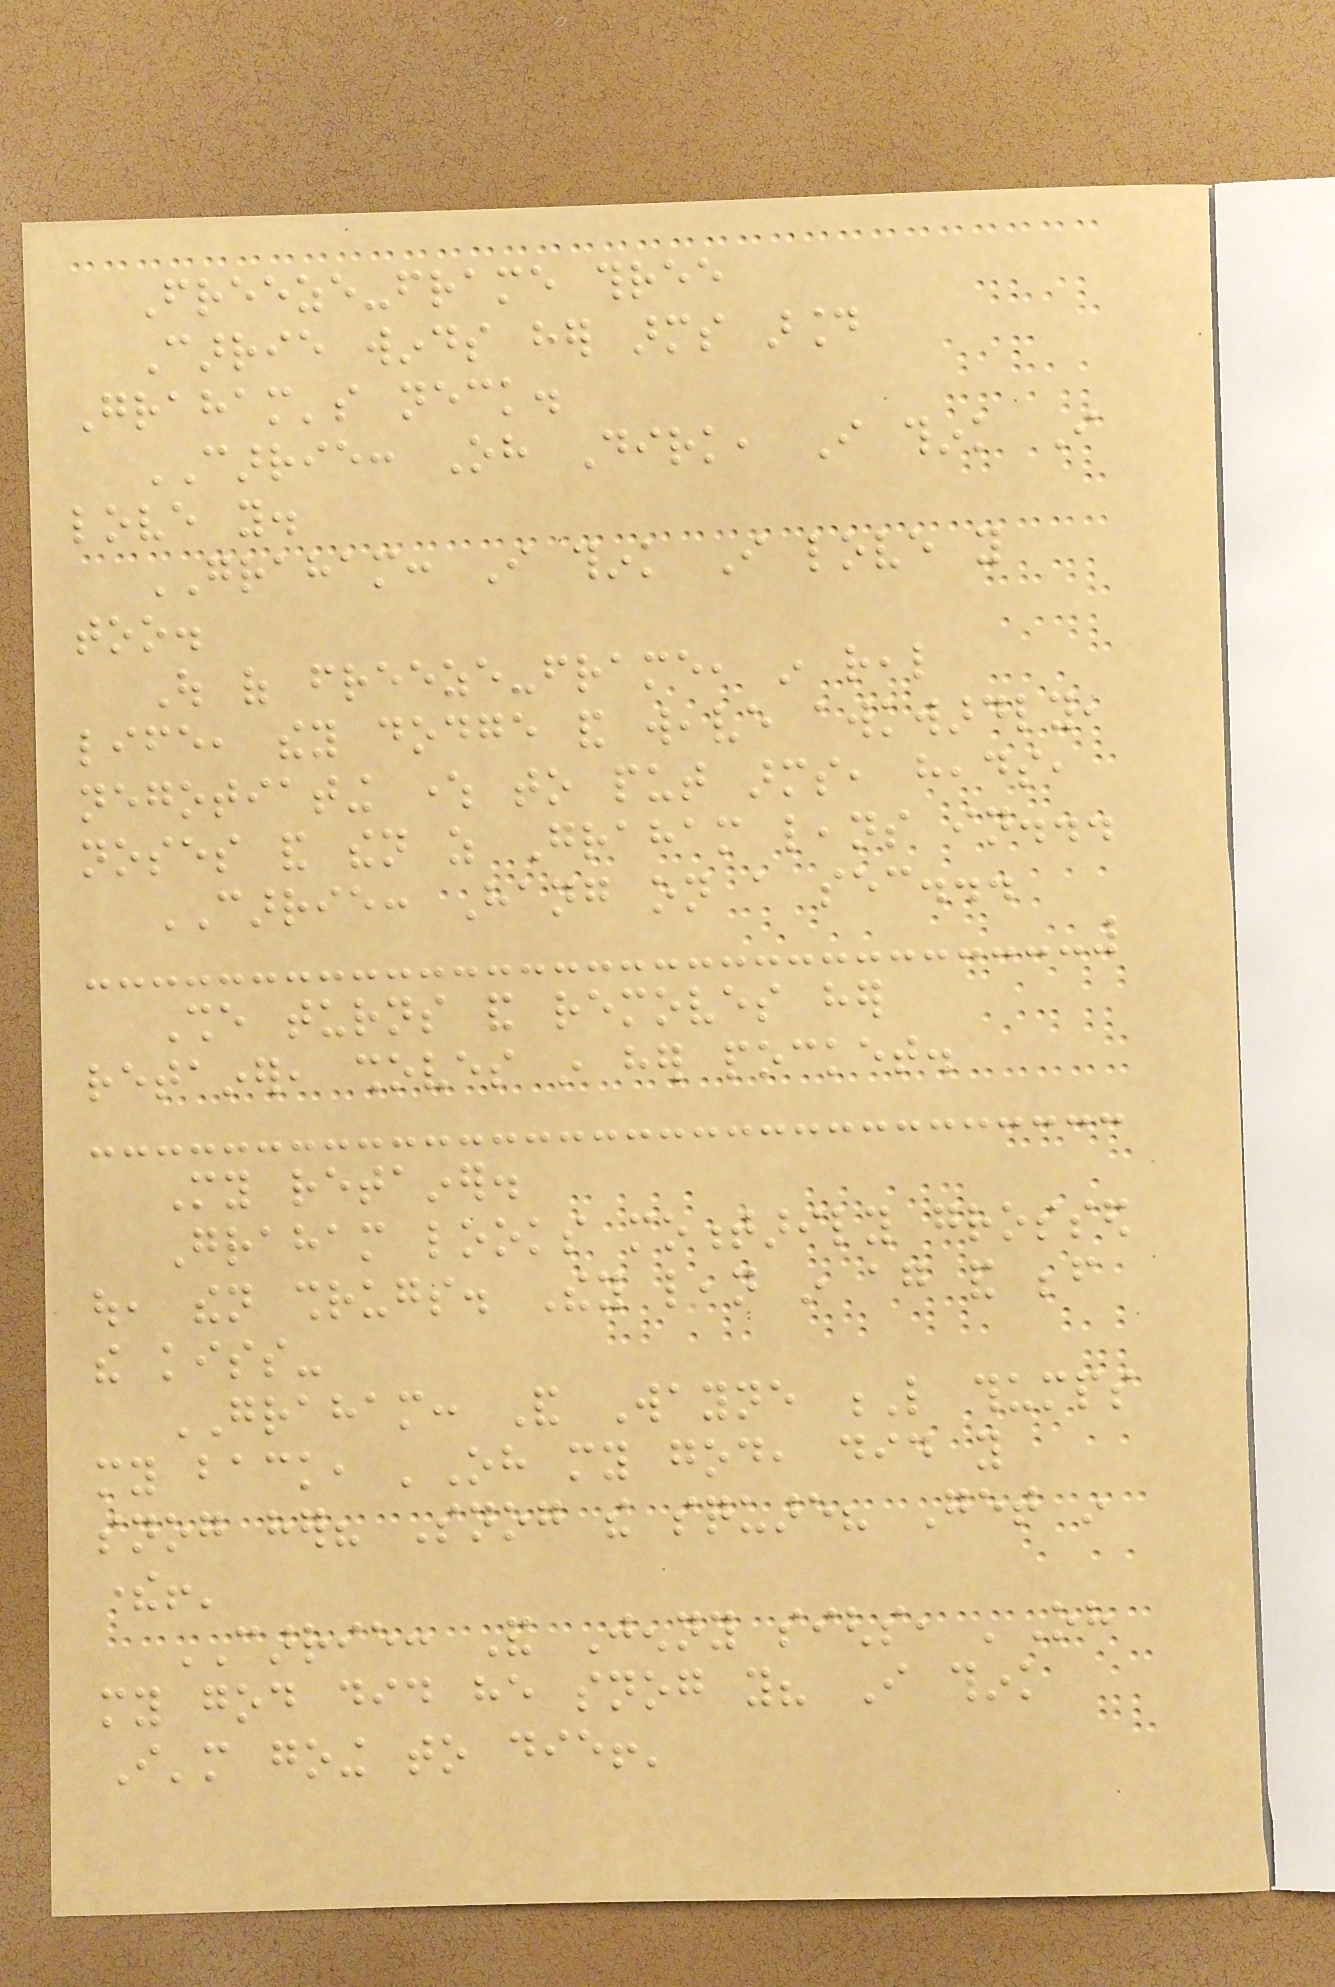Freeze-frame three
Carrie winds her arms around
Graham's neck.
CARRIE: Oh Dirk, I think I
love you.
GRAHAM: I think I love you
too.
Out of freeze-frame, in real
life, they dodge and weave awkwardly,
negotiating where to put arms, heads,
noses and then as Graham leans in...
CARRIE: Hang on a sec...
She turns and removes her
retainer, shoves in her pocket.
My retainer.
Graham looks momentarily grossed
out, then shrugs. They lean in again and before
the kiss-
GRAHAM: And Wayne L thumps
my back, 'Oh my god, did you
snog her? Snog the square? Get in
there!'
CARRIE: And Jenny sighs, 'Oh
my god did he snog you? I think
I'm going to die!'
